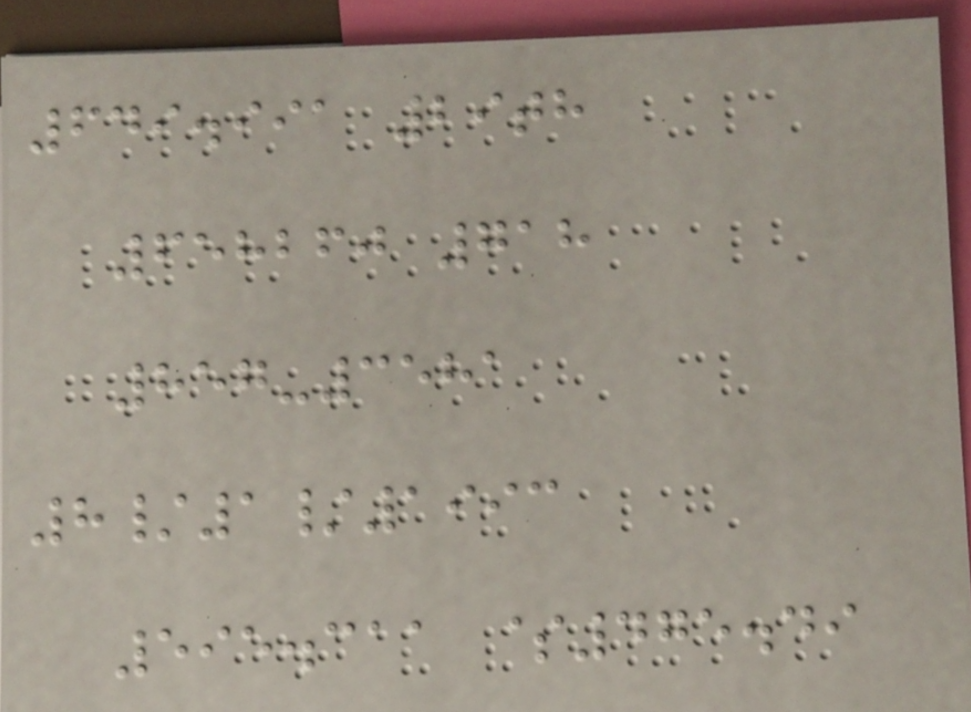649.991 29th
658260 718
857-3581
8/1/1993
595.311 $475.49
